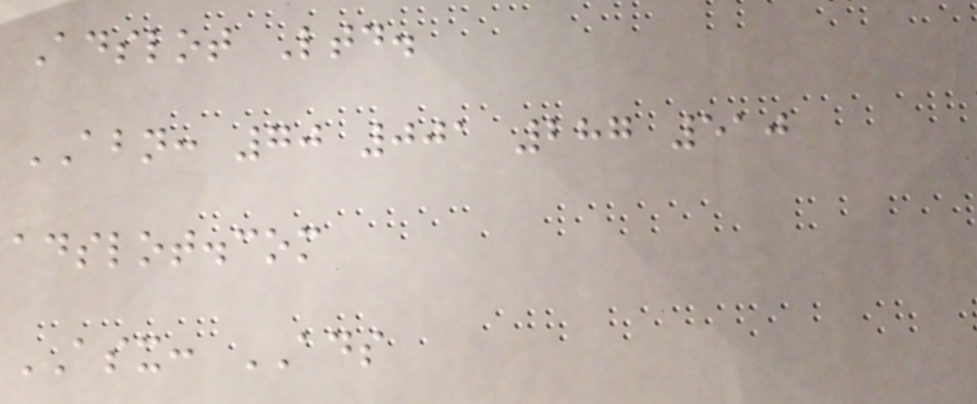Adslot Ltd.
ABN: 70 001 287 510
adslot.com
ASX: ADS
